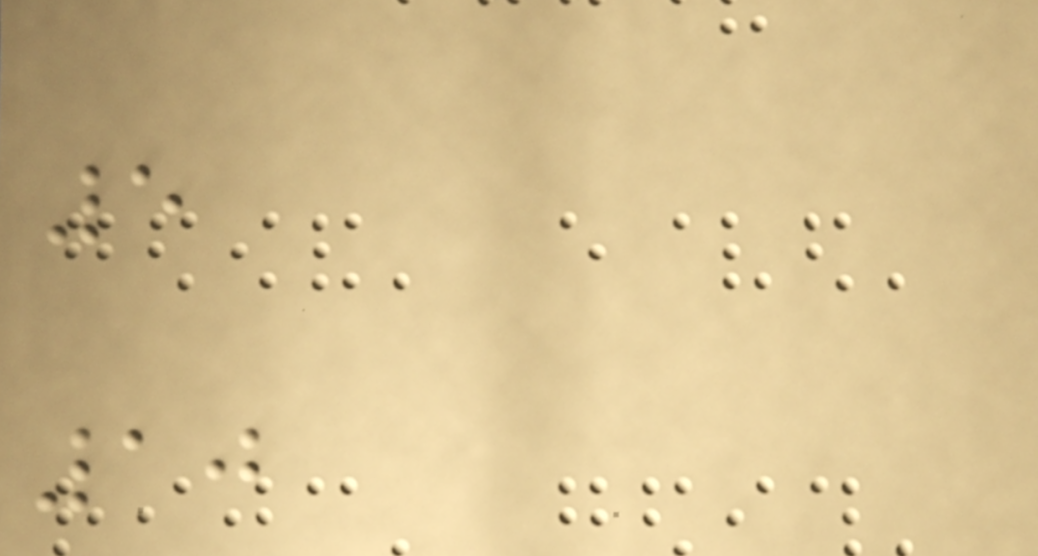5
10
